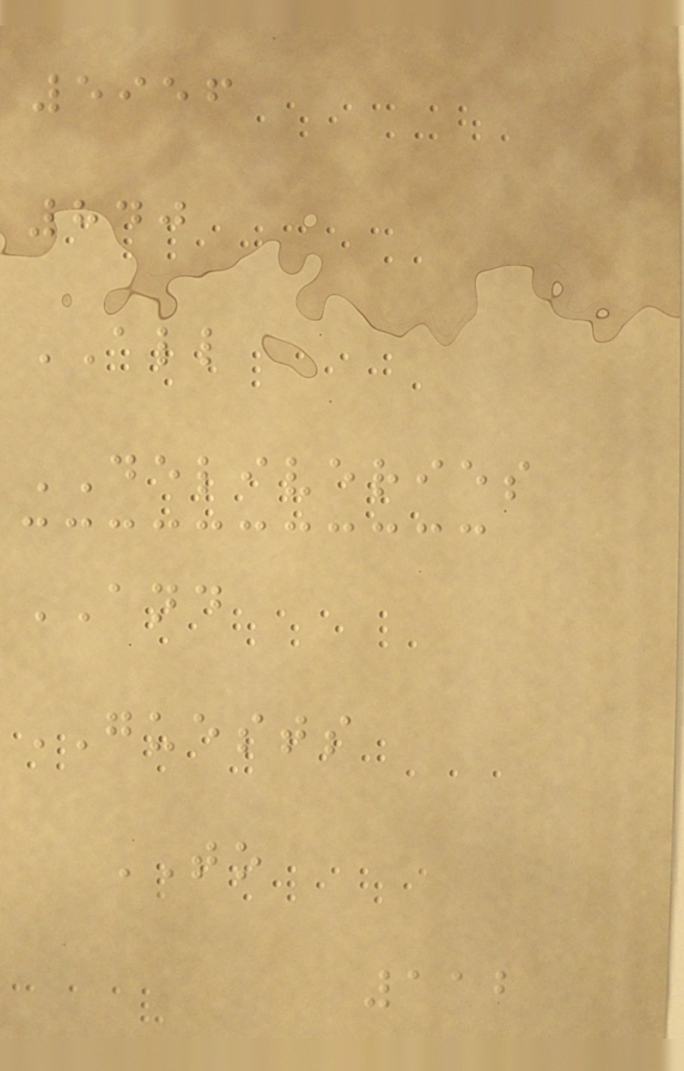5956
840
ALL
DELIVERIES
AND
GUESTS
TO
112
